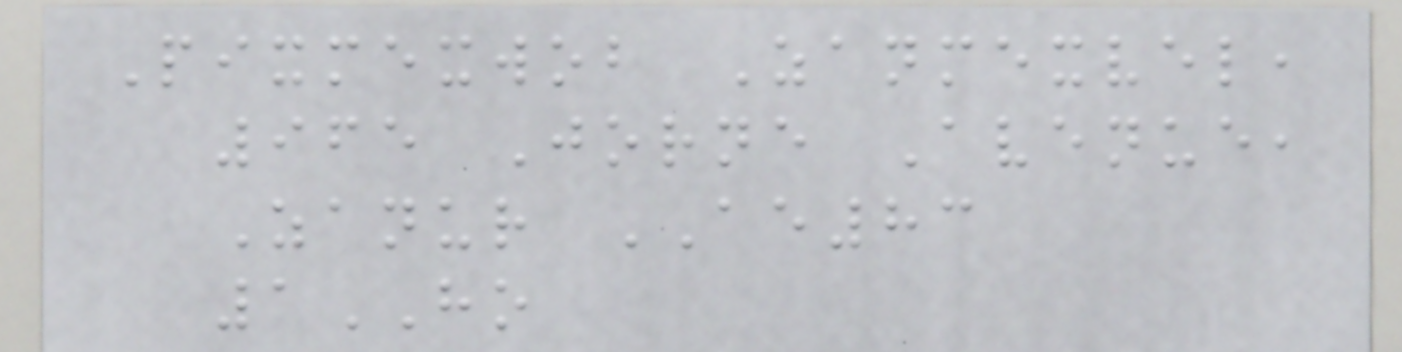Pixmexwob Zanmexvel,
965 Jorne Avenue,
Zanur AE83
1HO
